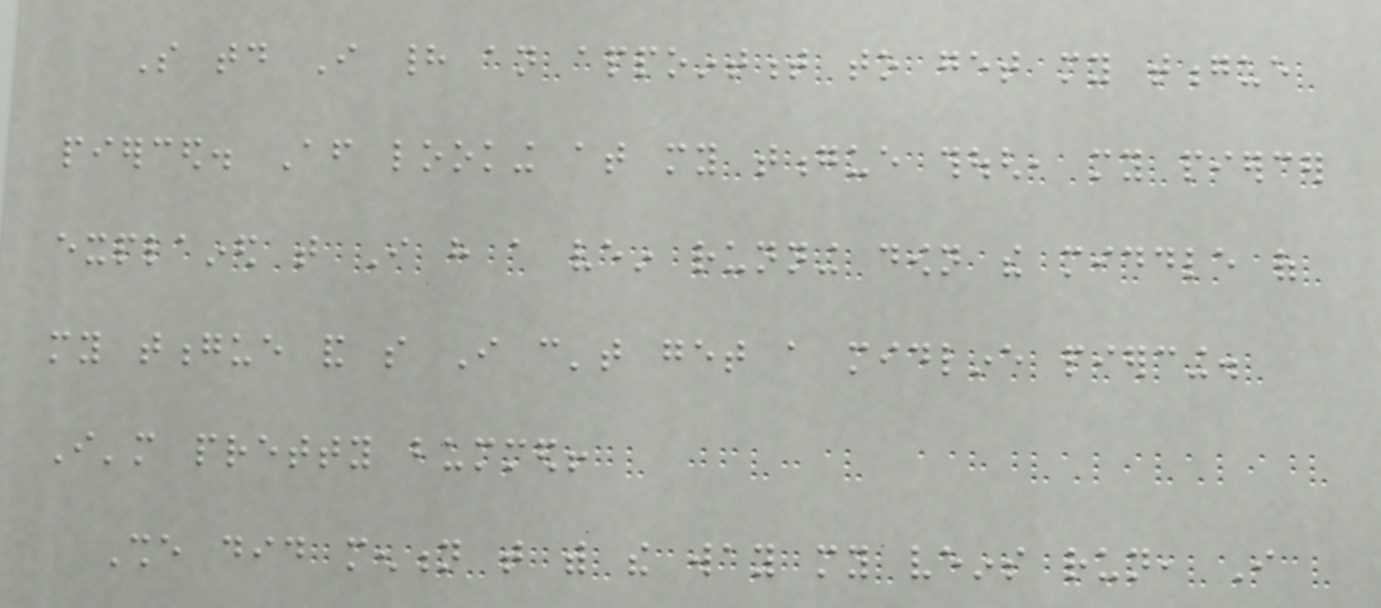So today I had an appointment to get my tongue
pierced. After looking at my tongue though, my piercer
explained that I have a vein running down the middle of
my tongue and so I can't get a midline piercing.
I'm pretty bummed!
She did mention that with the way my veins run, I
